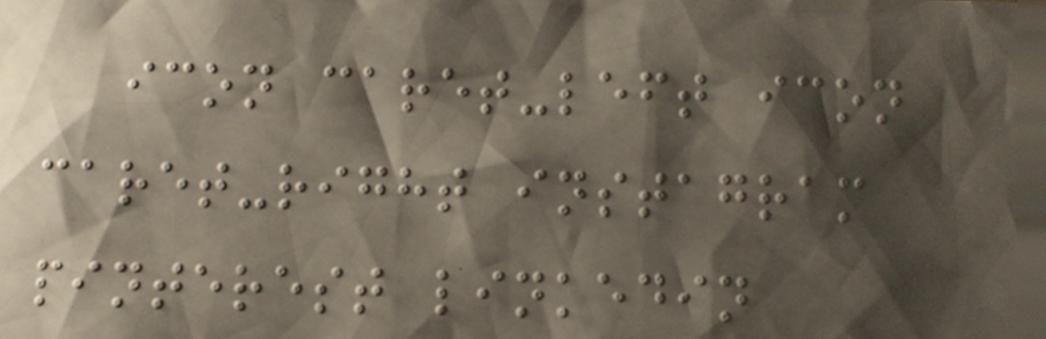icon caret-left icon
caret-right instagram
pinterest linkedin
